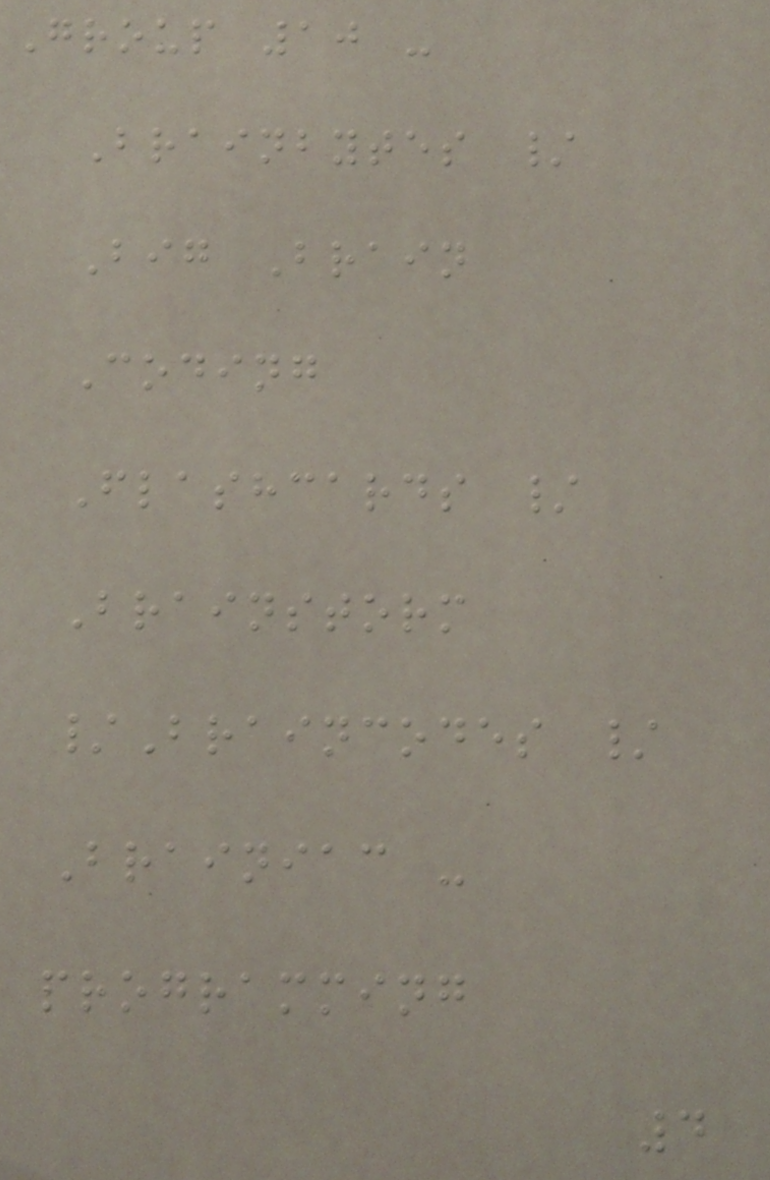Group 10 -
Brainbytes /
Big Brain
Coding
Flashcards /
Brainstorm
/Braincodes /
Brainiac -
programming
4
